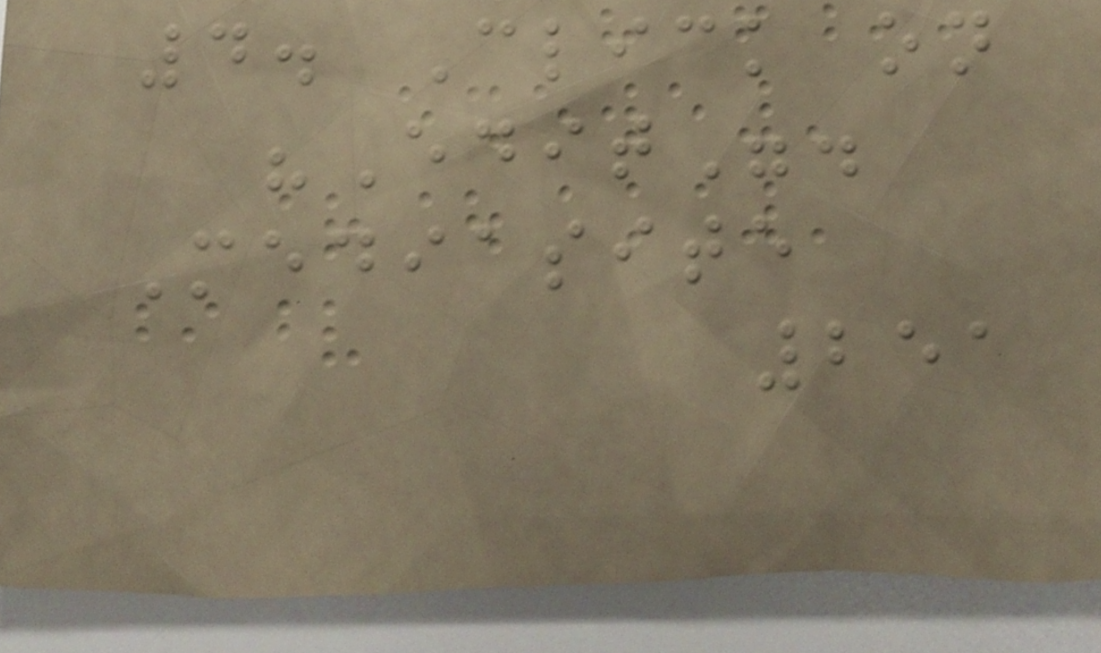4. Click on
"Edit".
Mediasite
251
